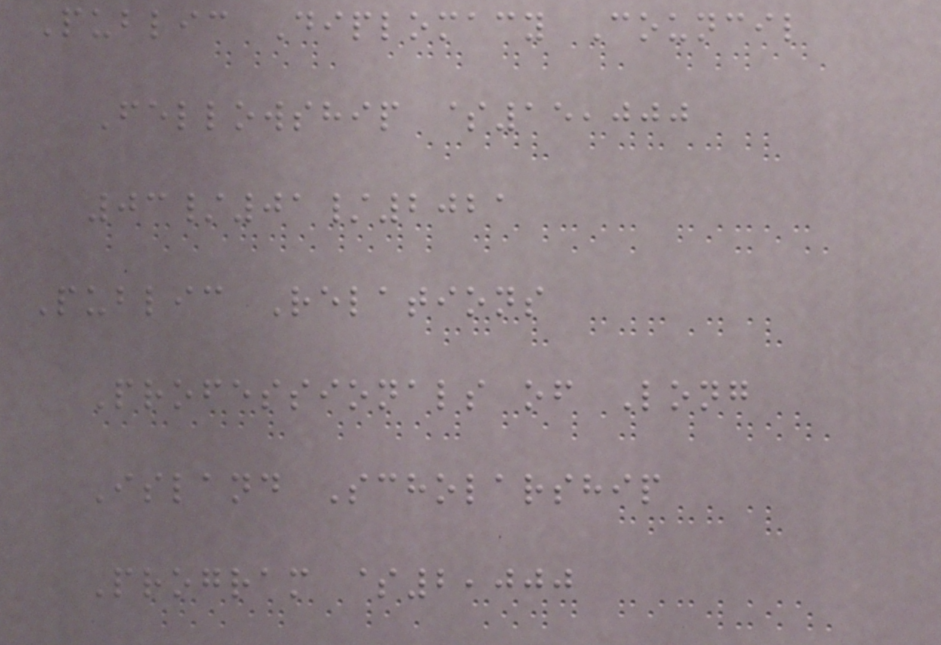Public Diplomacy Council
Fellowship $15,000
03/01/2021
Public Relations
Professionals of Long
Island Scholarship
Program $2,000
